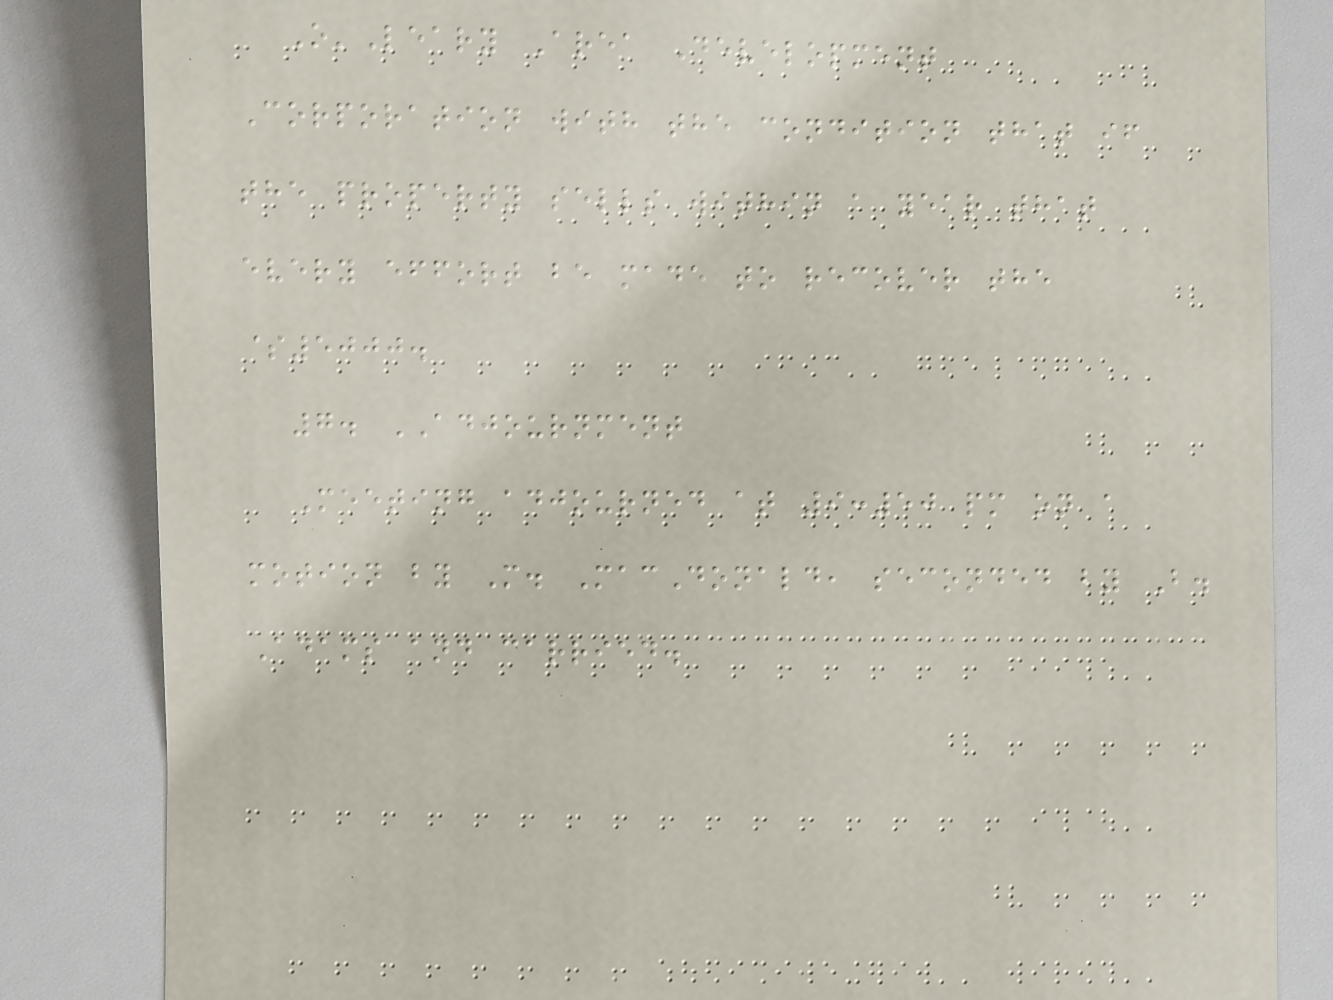O'Leary Area Development
Corporation with the condition that if
the property sells within a year that
every effort be made to recover the
$5000.
7. ADJOURNMENT
Meeting adjourned at 9:50 pm on a
motion by M. MacDonald, seconded by B.
Adams and carried.
